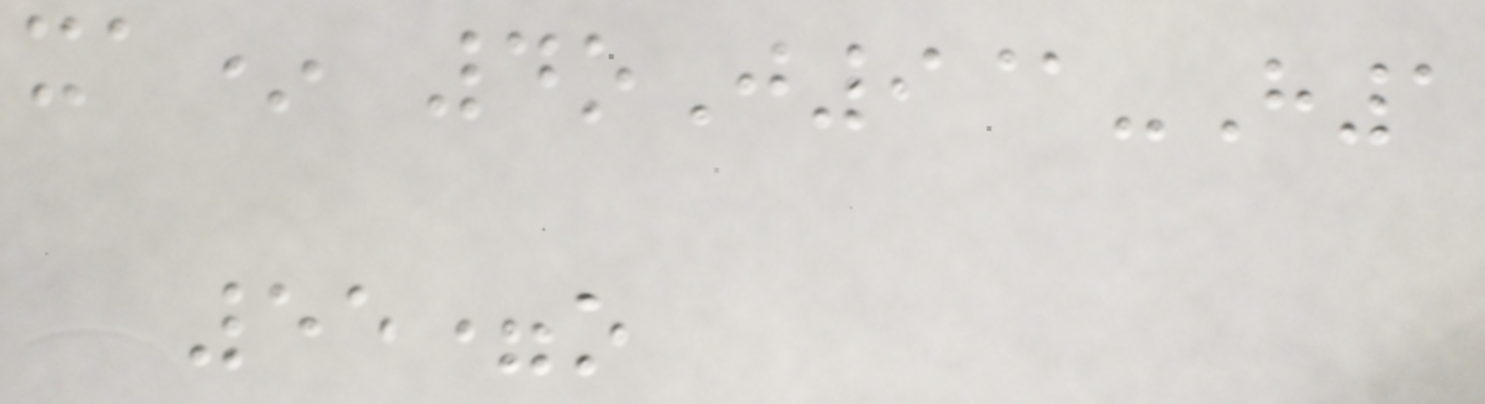xa* 4oJ9@-H1
55=o
